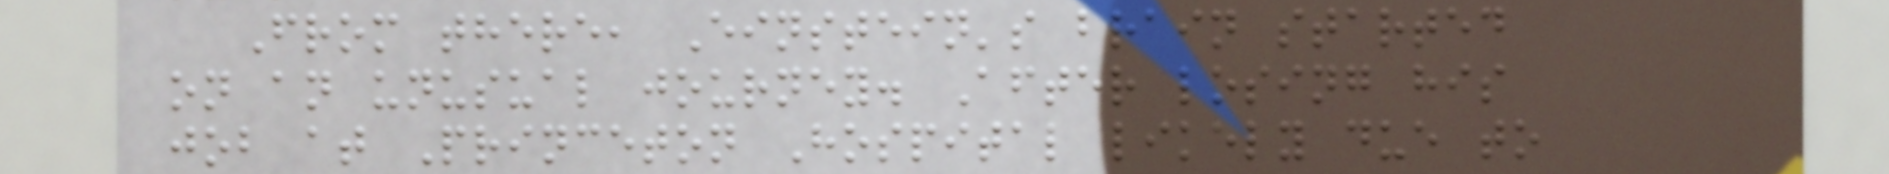From there, Einstein's brain started
on an unusual journey. After losing his
job at Princeton Hospital likely due to
